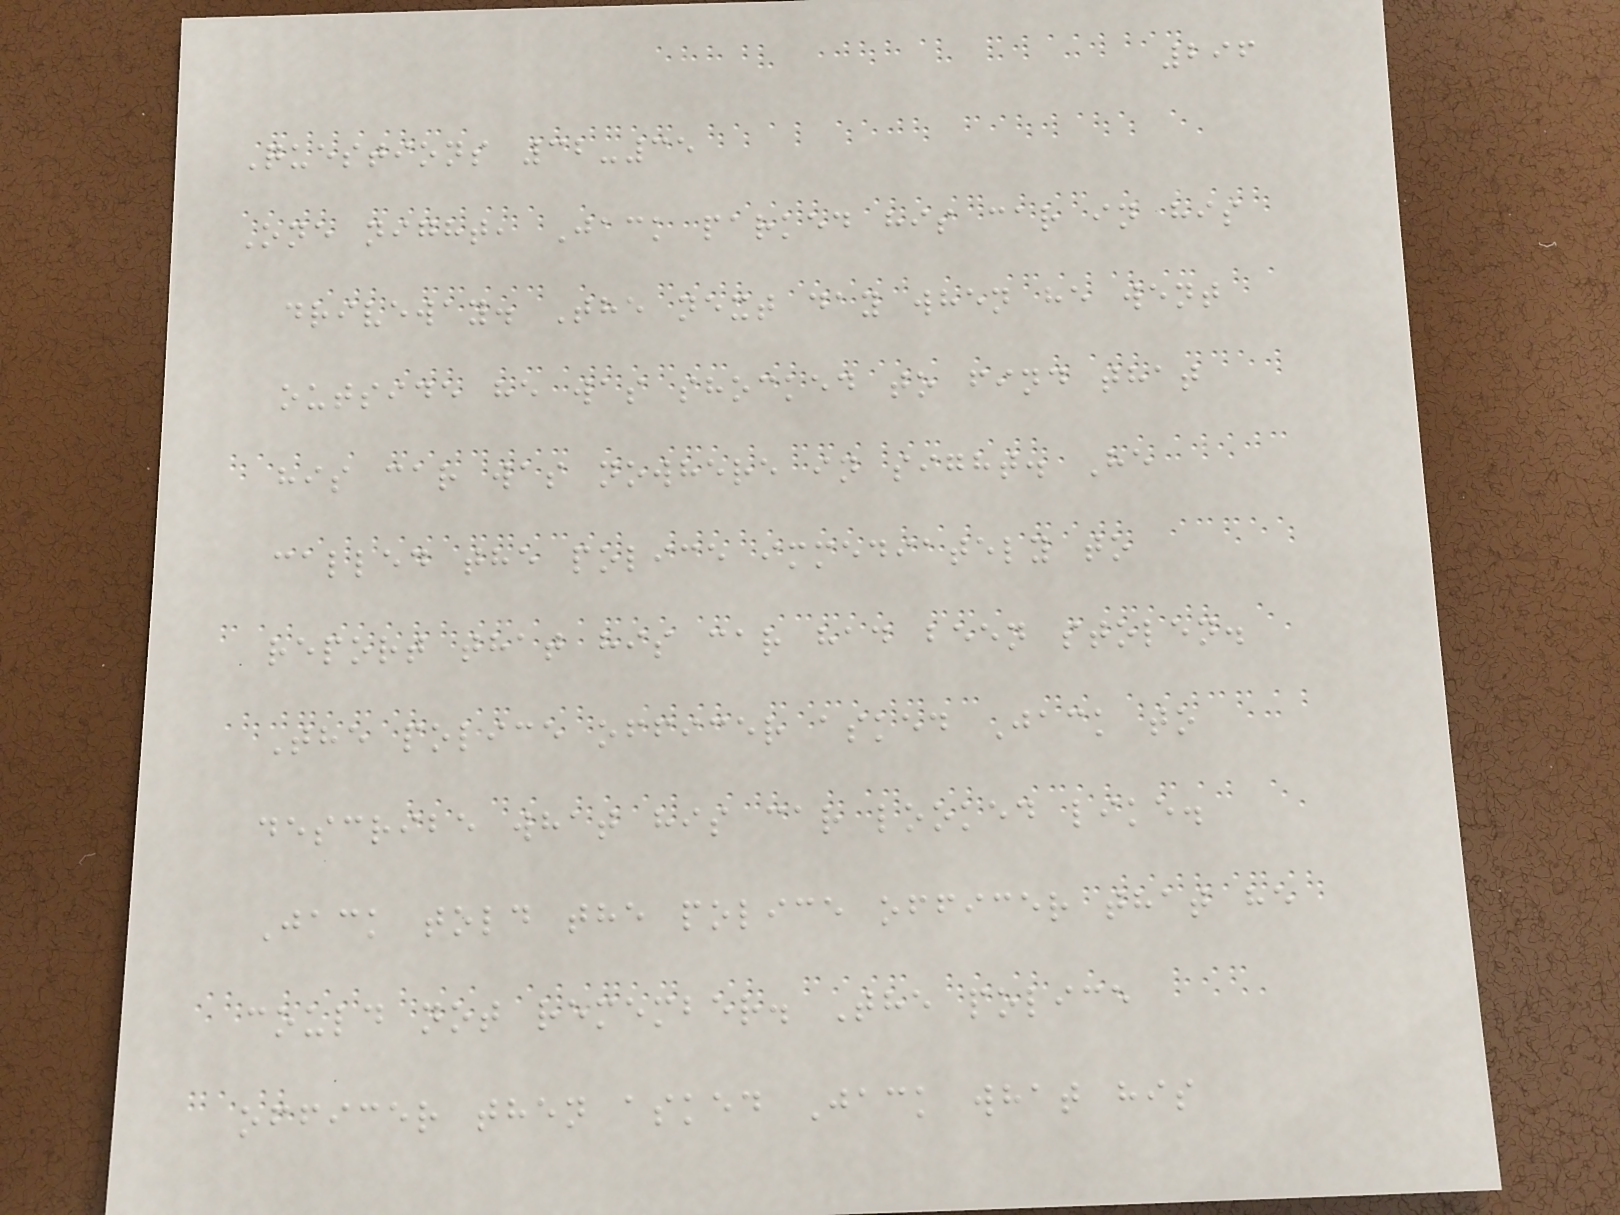296
Questions 32-35
One night, Jack parked his car in his
driveway. The next day when he went
outside he was shocked to find that
his car was nowhere in sight. He
called the police immediately to
report that his car had been stolen.
The police officer asked Jack to
describe what his car looked like.
Jack told the police officer that he
could not remember. The police
officer then asked Jack what his
